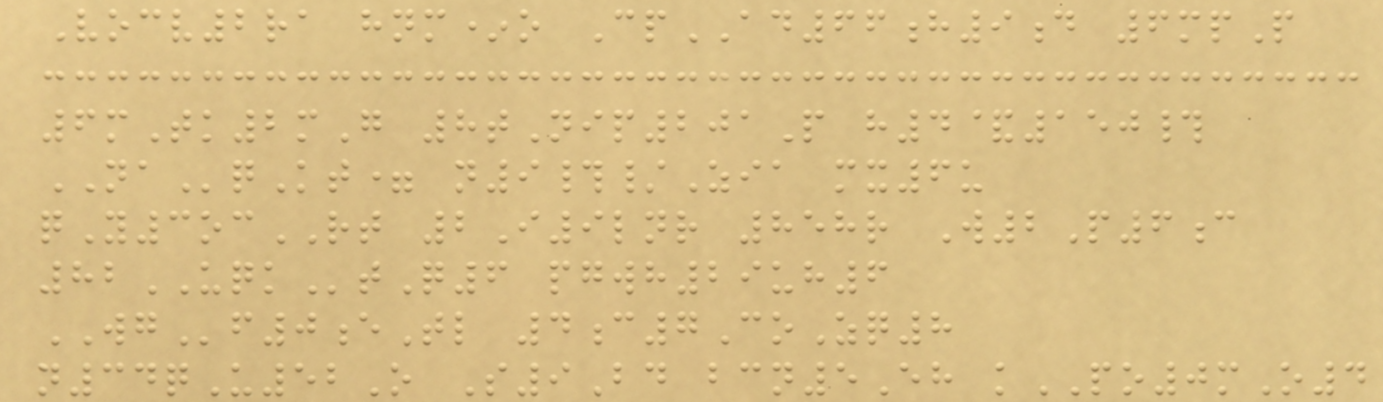Vocv2ra hnm*o CpAD66h9d 6mpP
6mTk2mG 8tNip201P h4&150#
NAqKt= n9#/Zia mx6u
qY3ocRT 2I9lnr 858r W2P6c
82UQKtQ6 pgwh29uh6
WGf0eTl 4c7CoZq8
n34qU52O S9Bd bcn5Eh kPO0mO4
